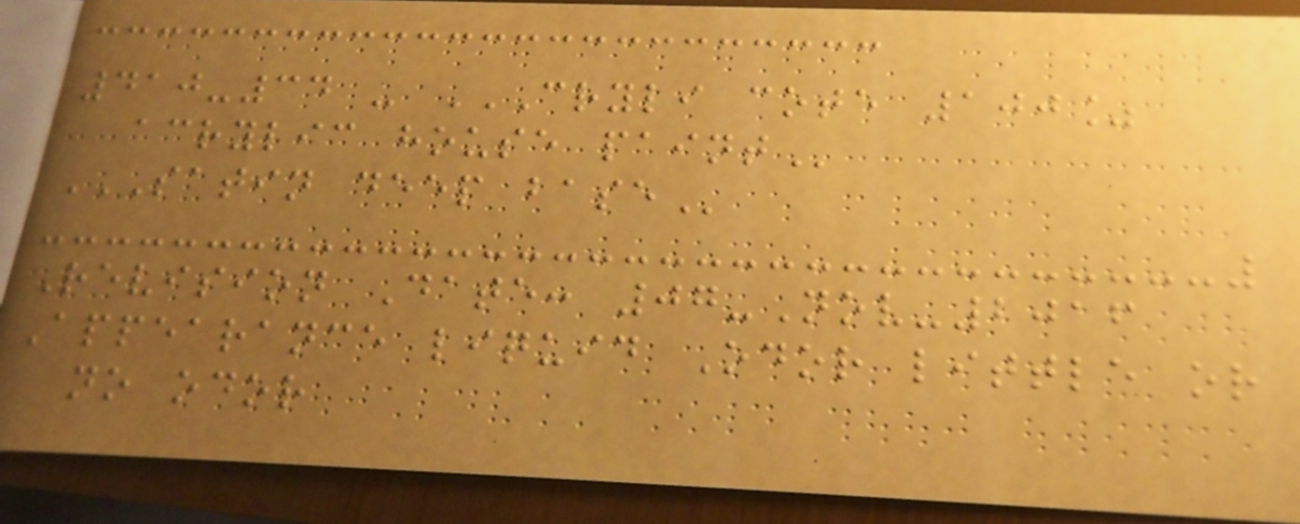410-34 - CRYLI COTE 100%
ACRYLIC HOUSE PAINT
SATIN DEEP BASE
Revision Date: 07-Nov-2016
Appearance liquid Odor little or
no odor
